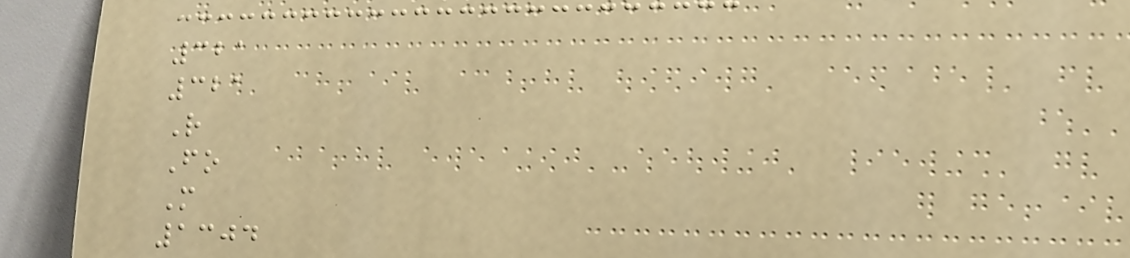321
321
R
Fo
M
1304
